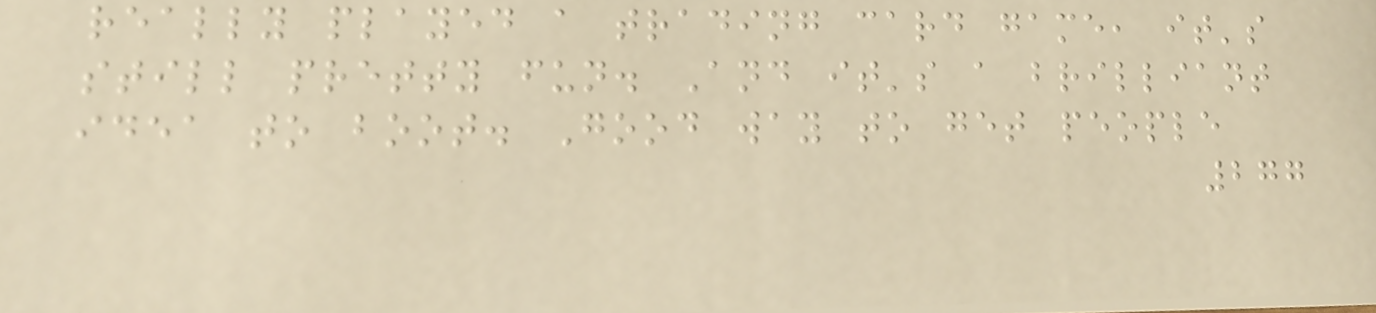really played a trading card game, it's
still pretty fun. And it's a brilliant
idea to boot. Good way to get people
277
